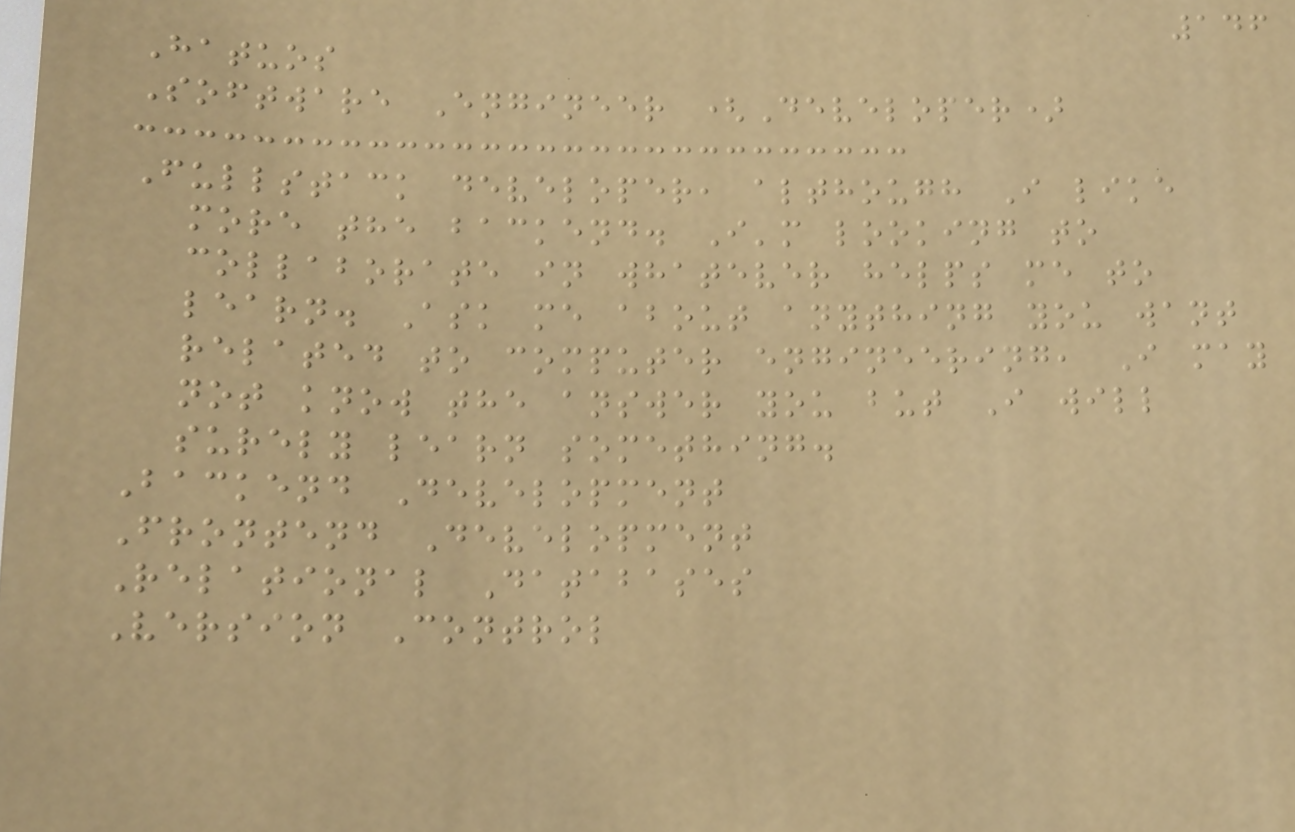146
Hatuos
Software Engineer (Developer)
Fullstack developer, although I like
more the backend. I'm looking to
collaborate in whatever helps me to
learn. Ask me about anything you want
related to computer engineering, I may
not know the answer you but I will
surely learn something.
Backend Development
Frontend Development
Relational Databases
Version Control
